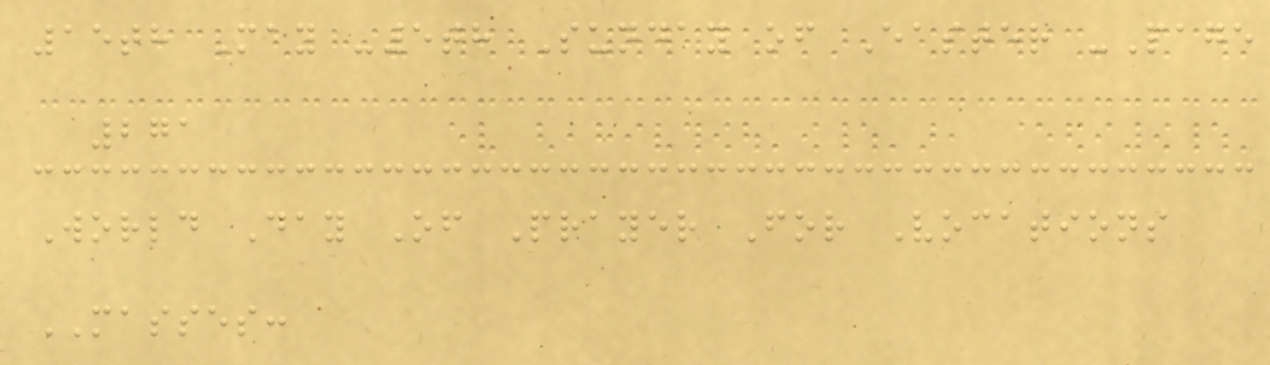15th May -5th Sunday of Easter -Page
271
World Day Of Prayer For Vocations
MASSES:
